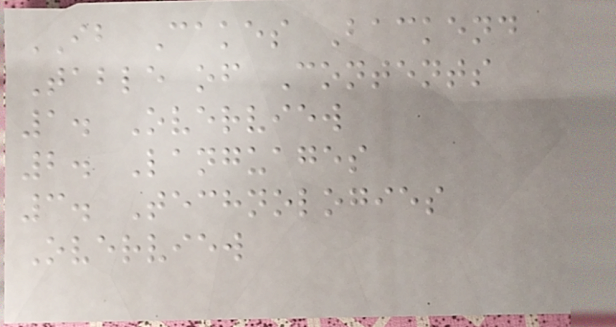IB Cakes Backend
Table of Contents
1. Overview
2. Languages
3. Technologies
Overview
